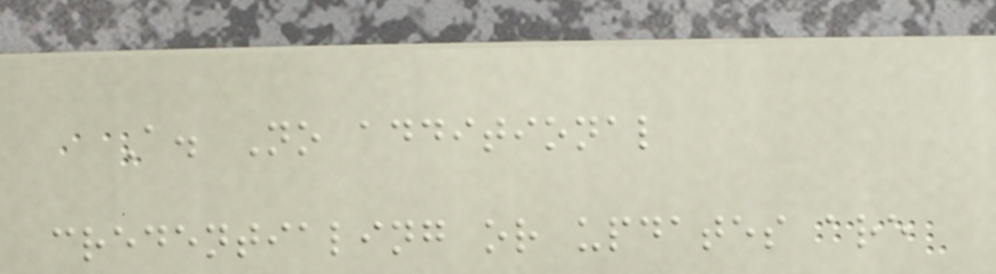A. No additional
credentialing or updates are
